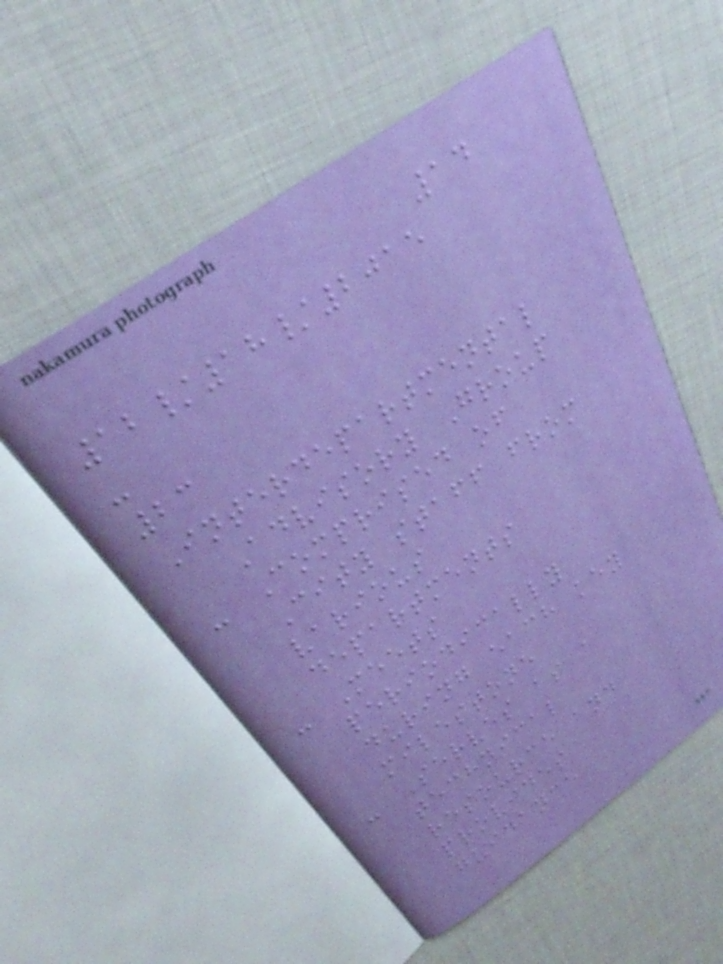14
12/18/2015
-
23
Interdepartmental
Advisory Group
- Comprised of
City staff from
various
departments
- Meets
periodically
during each key
milestone
- Serves as a
technical
resource and
provides
guidance
